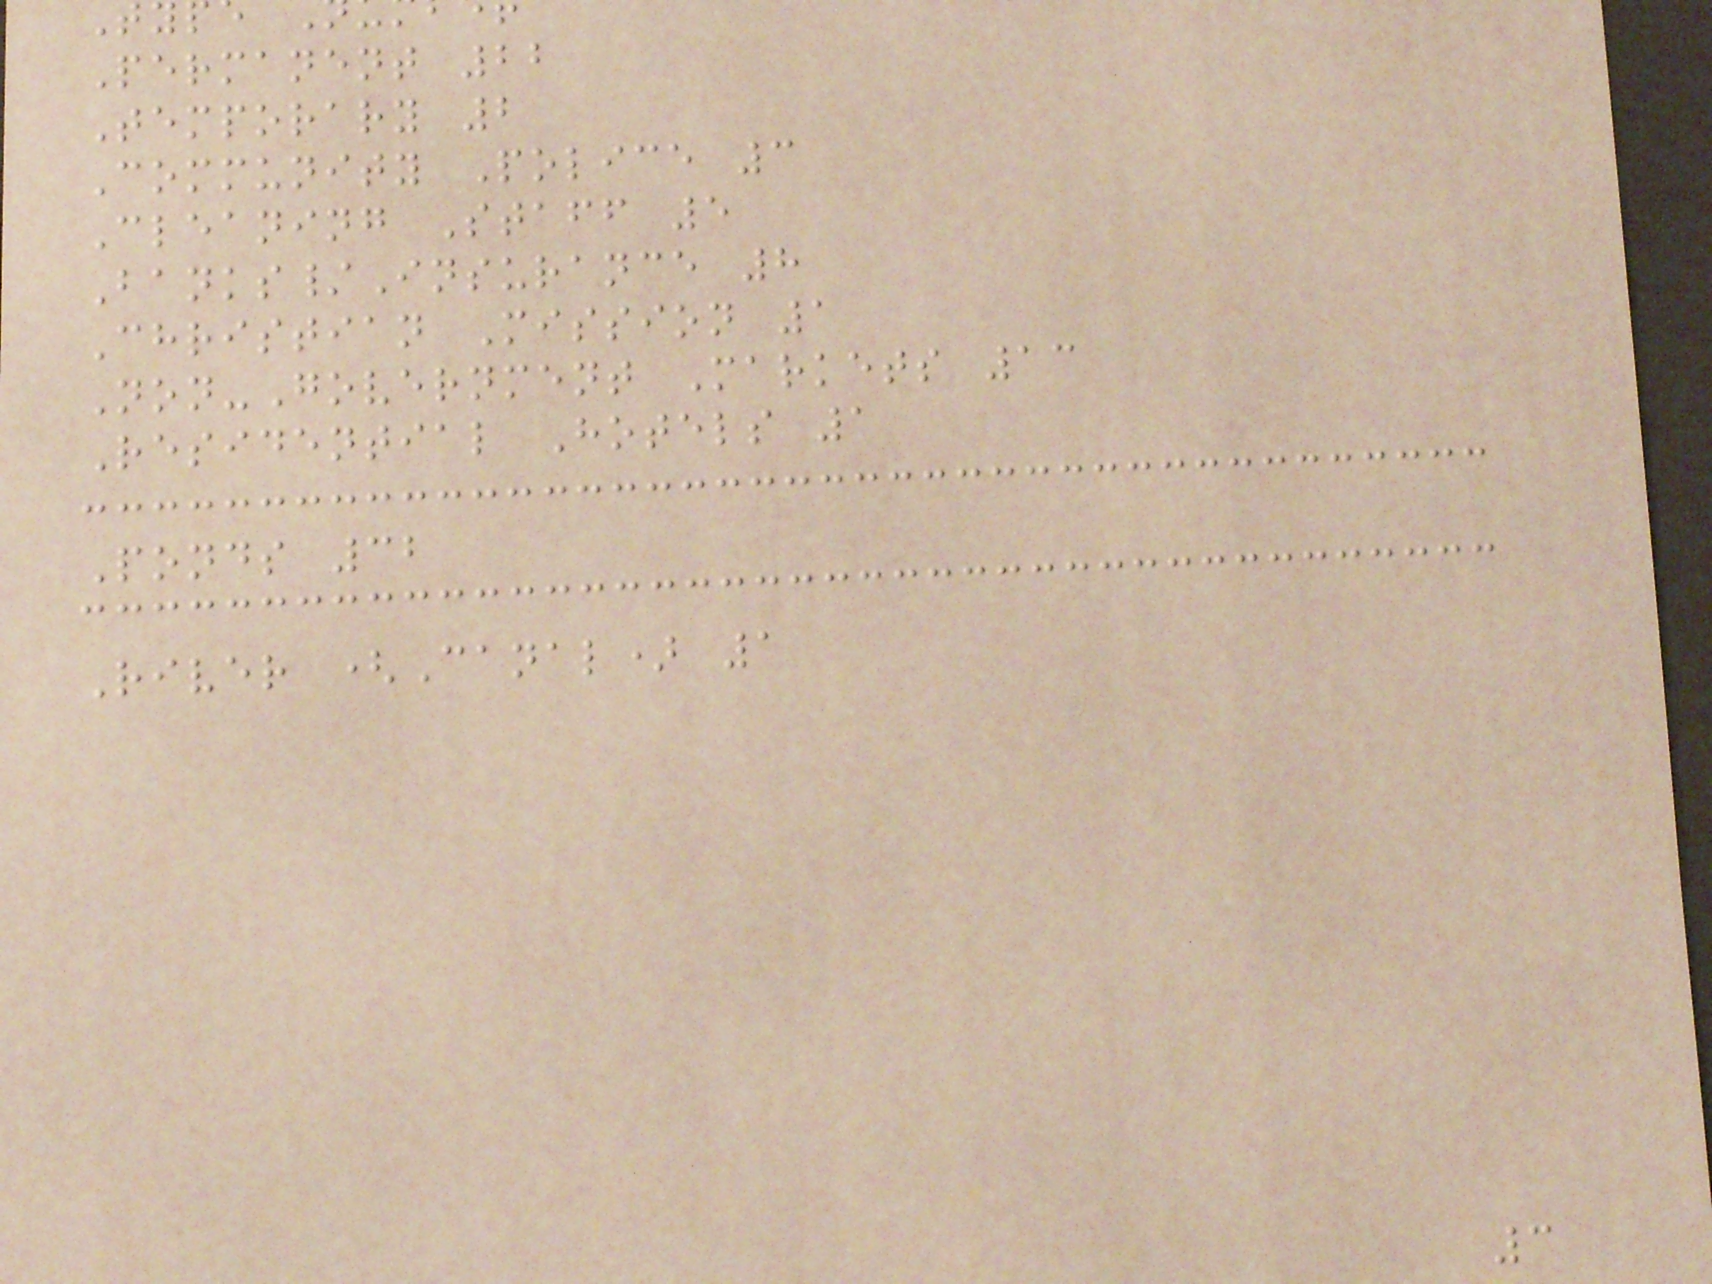Permanent 22
Temporary 2
Community Police 3
Cleaning Staff 5
Banks/Insurance 8
Christian Mission 1
Non-Government Markets 13
Residential Hotels 1
Ponds 32
River (Canal) 1
3
